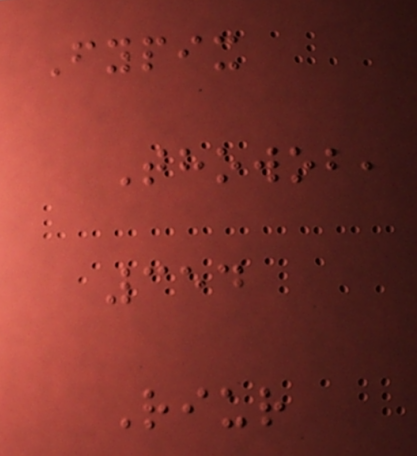Fypix
Thowob,
354
Riur
